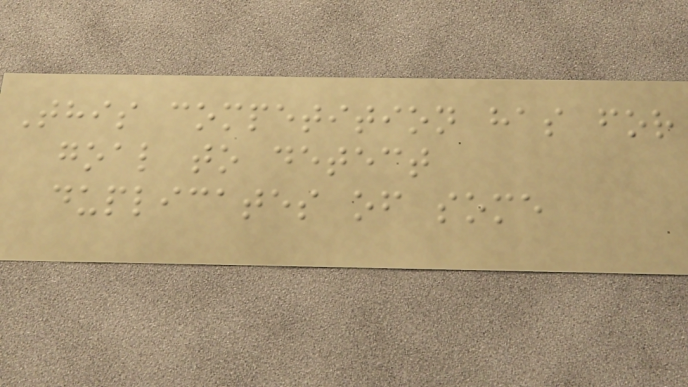This competition has for
goal to detect
duplicates of some
